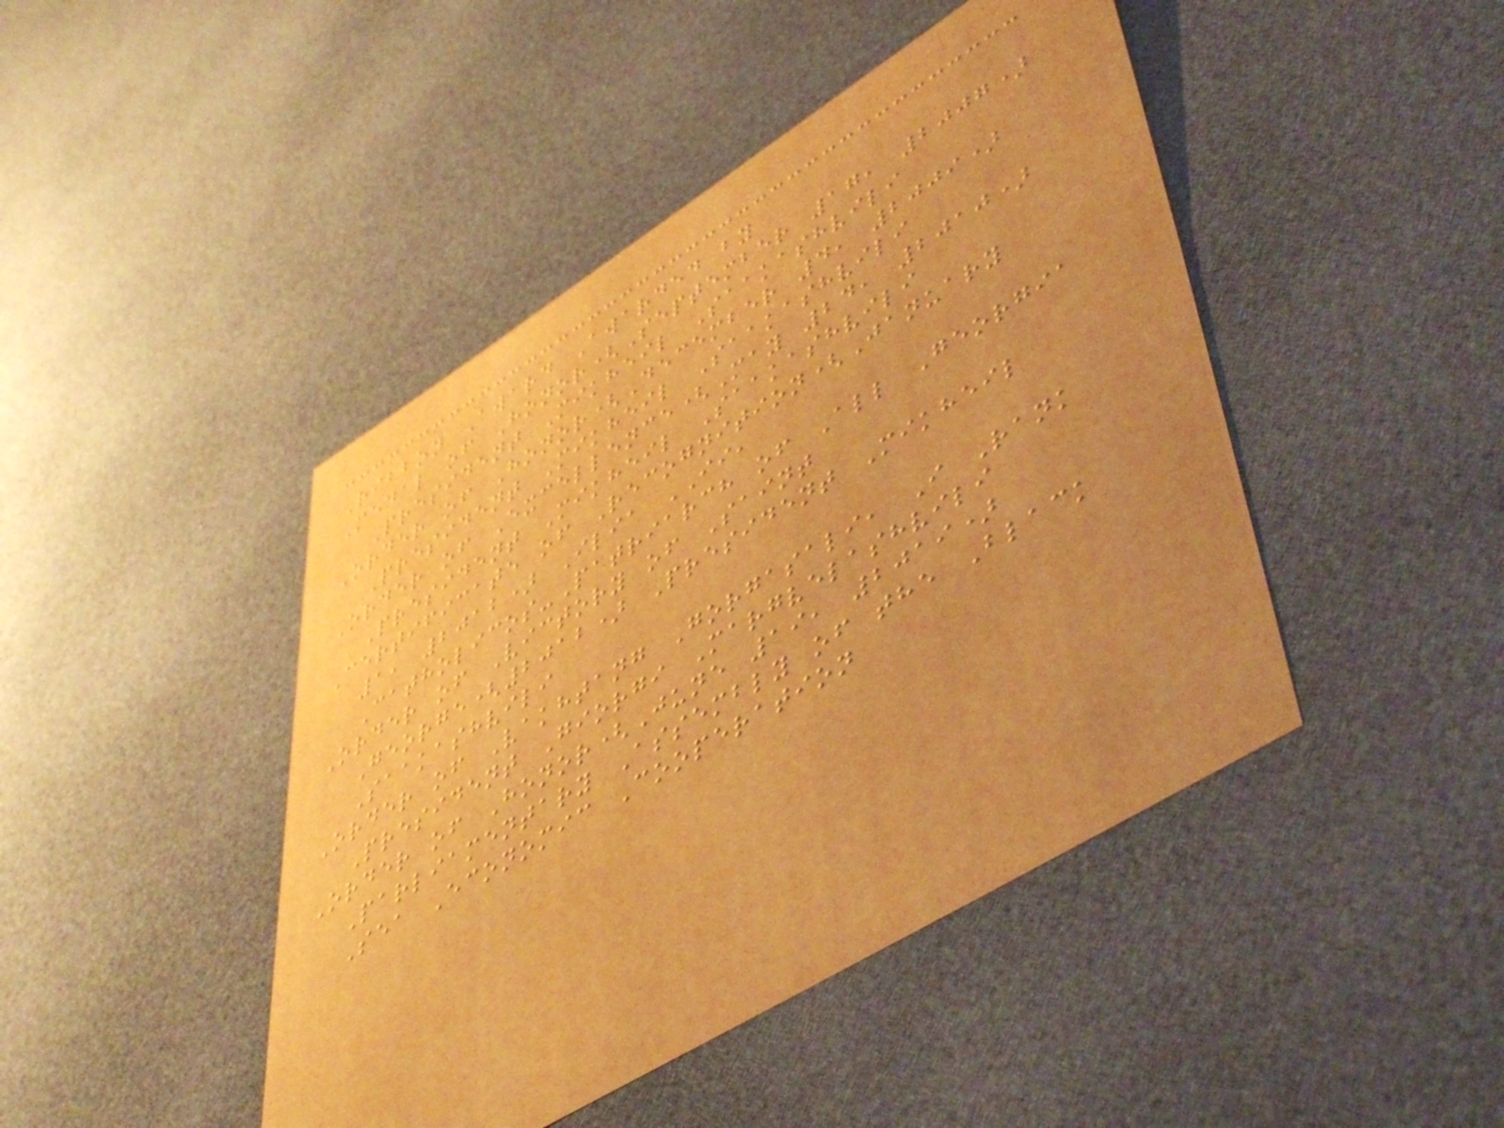Ribbon Award Awarded by
Medal of Honor(September 17, 2007)
President Mikheil Saakashvili
Order of Honor(December 4, 2009)
President Mikheil Saakashvili
Order of Excellence(May 24, 2010)
President Mikheil Saakashvili
Certificate of Recognition(January
1, 2012) Ilia II,
Catholicos-Patriarch of All Georgia
Order of Victory of Saint
George(2012) President Mikheil
Saakashvili
Order of Vakhtang Gorgasali, I Rank
President Giorgi Margvelashvili
Order of Honor(June 19, 2019)
Parliamentary Assembly of the Black
Sea Economic Cooperation
